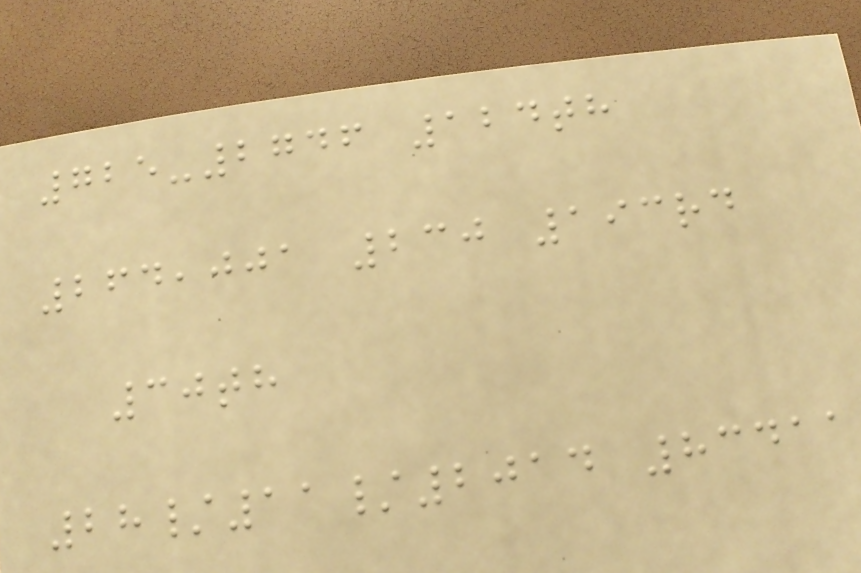725-2746 124th
264,001 230 193rd
30th
28/11/2014 83411
